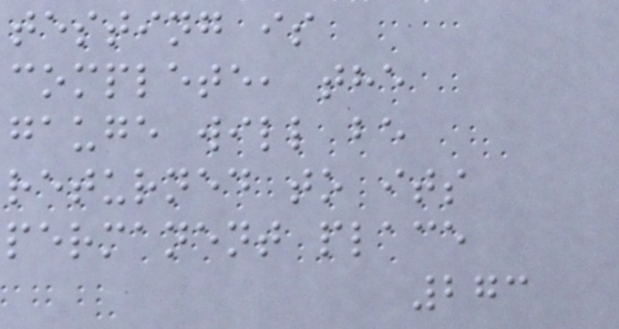testing is
complete, the
gauge will be
returned to its
permanent place
273
